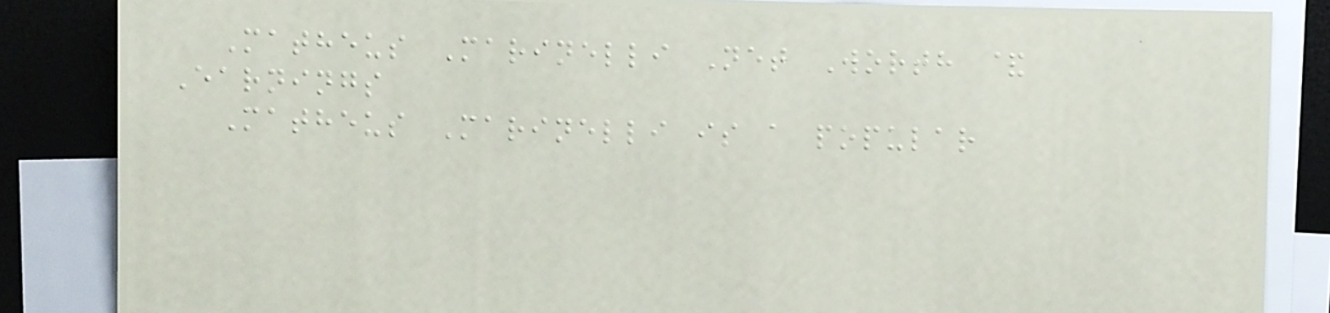Matheus Marinelli Net Worth &
Earnings
Matheus Marinelli is a popular
